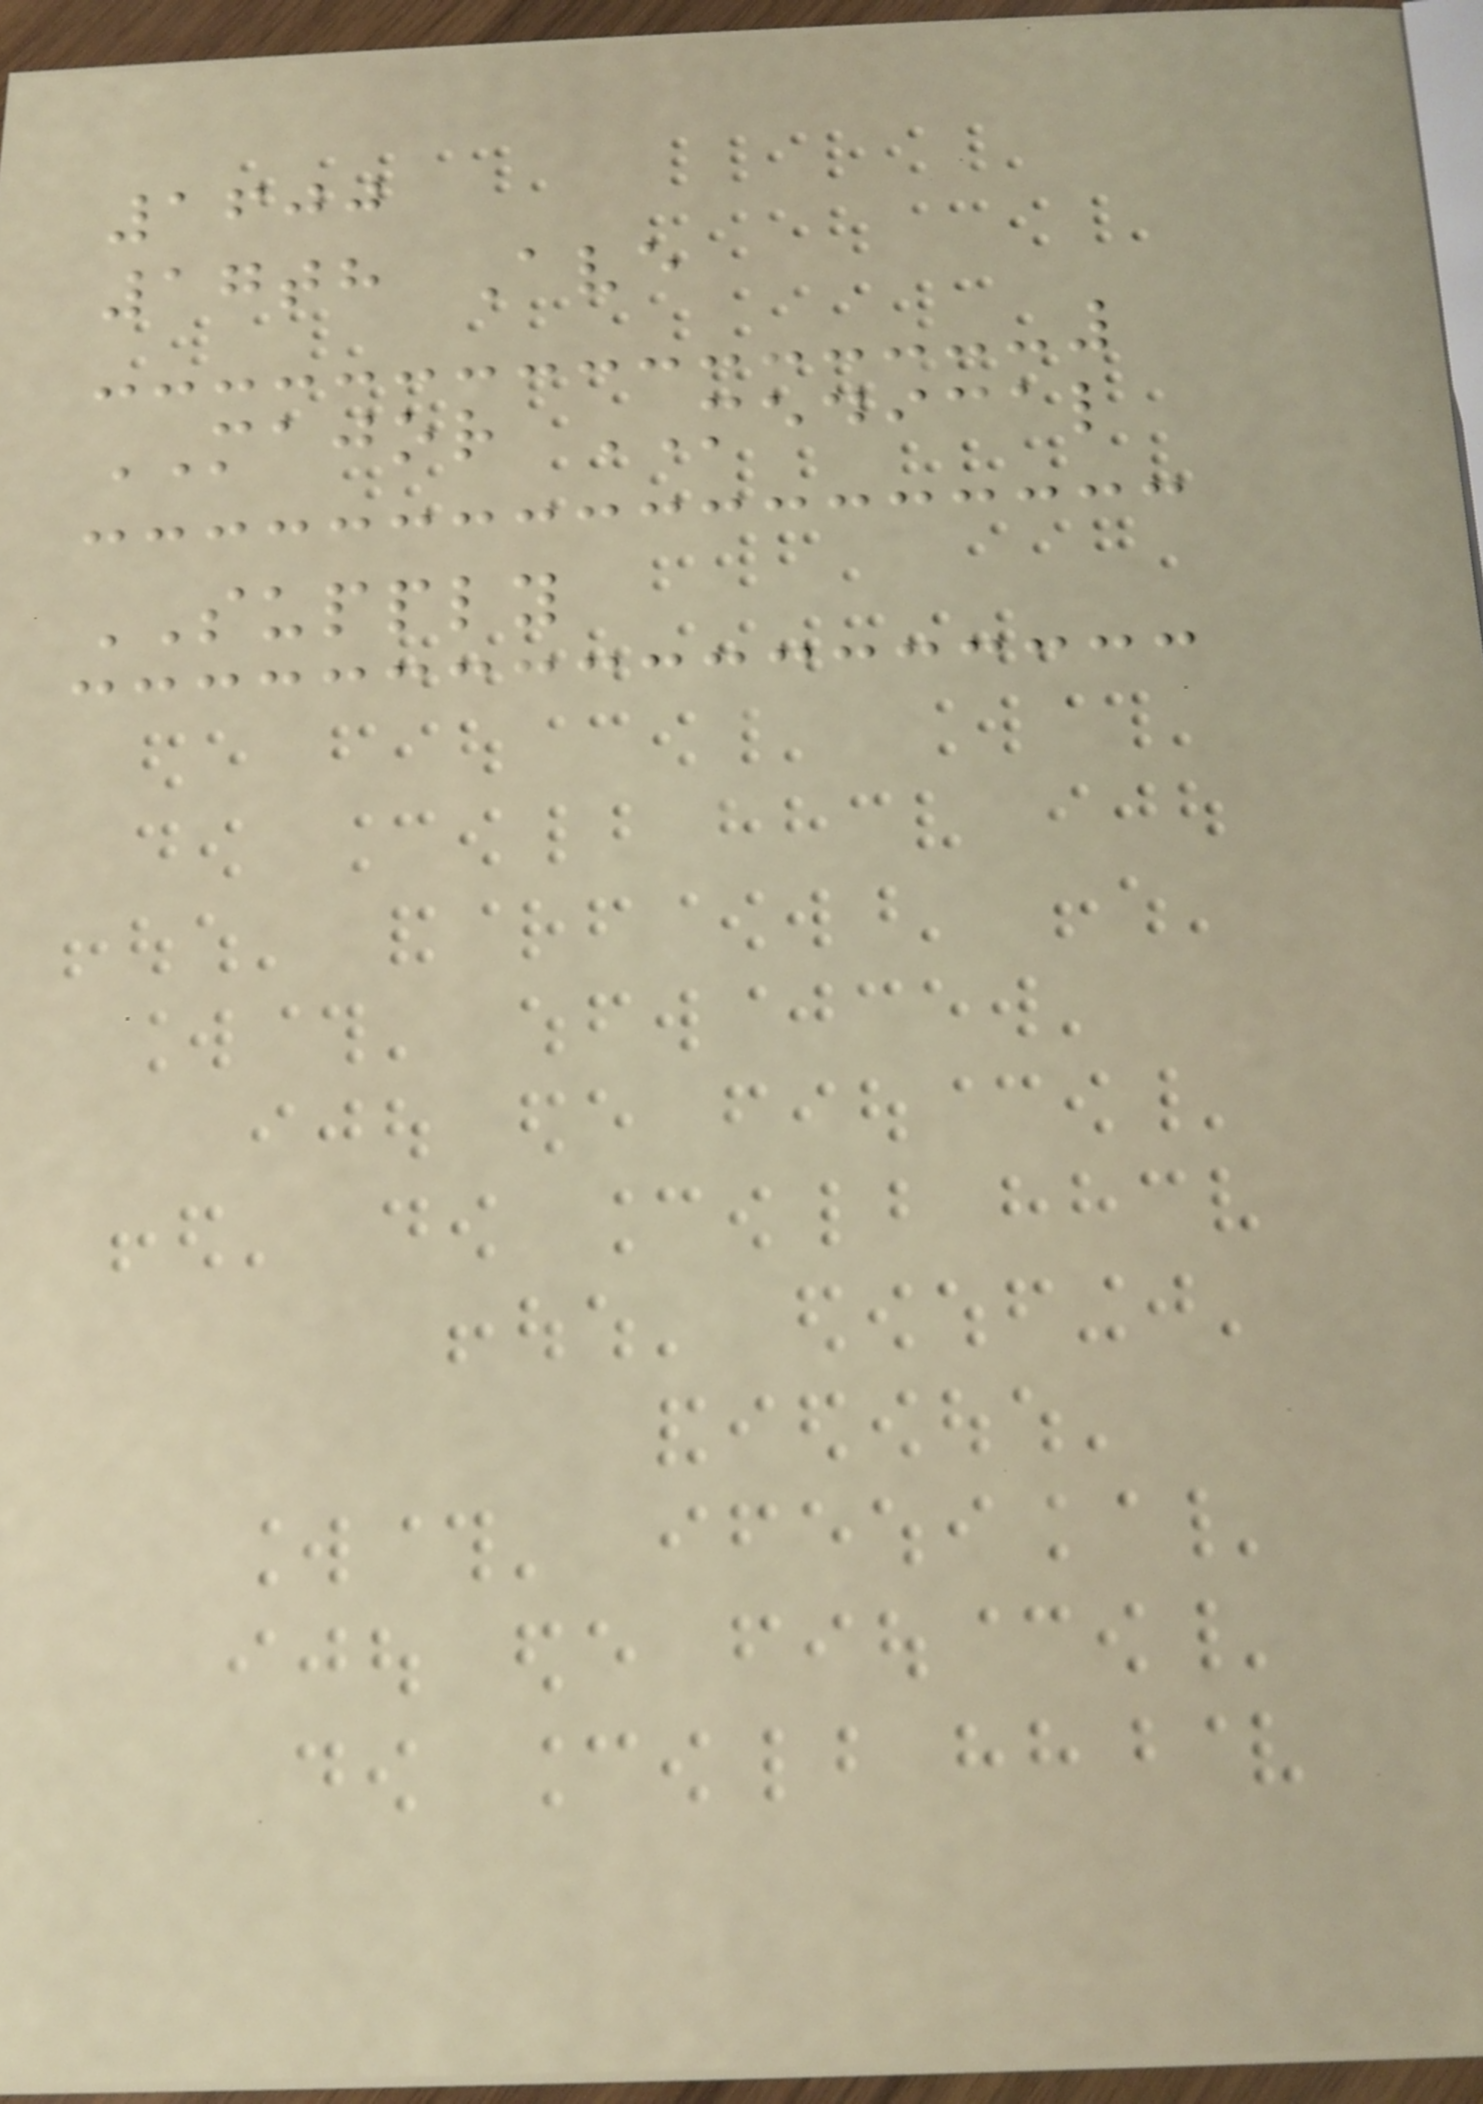1600
17th Ave
MAJOR MEDICAL
SUPPLY
